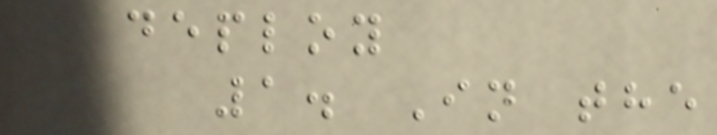deploy
1. In the
